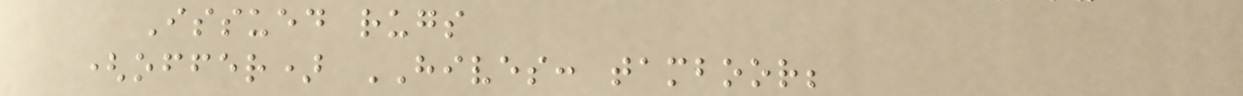Issued rugs
(offer) HIVES: tamboor;
